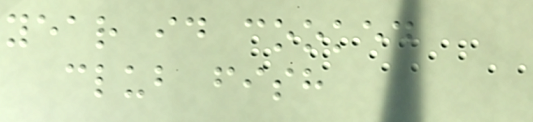year id cooked
club fish
